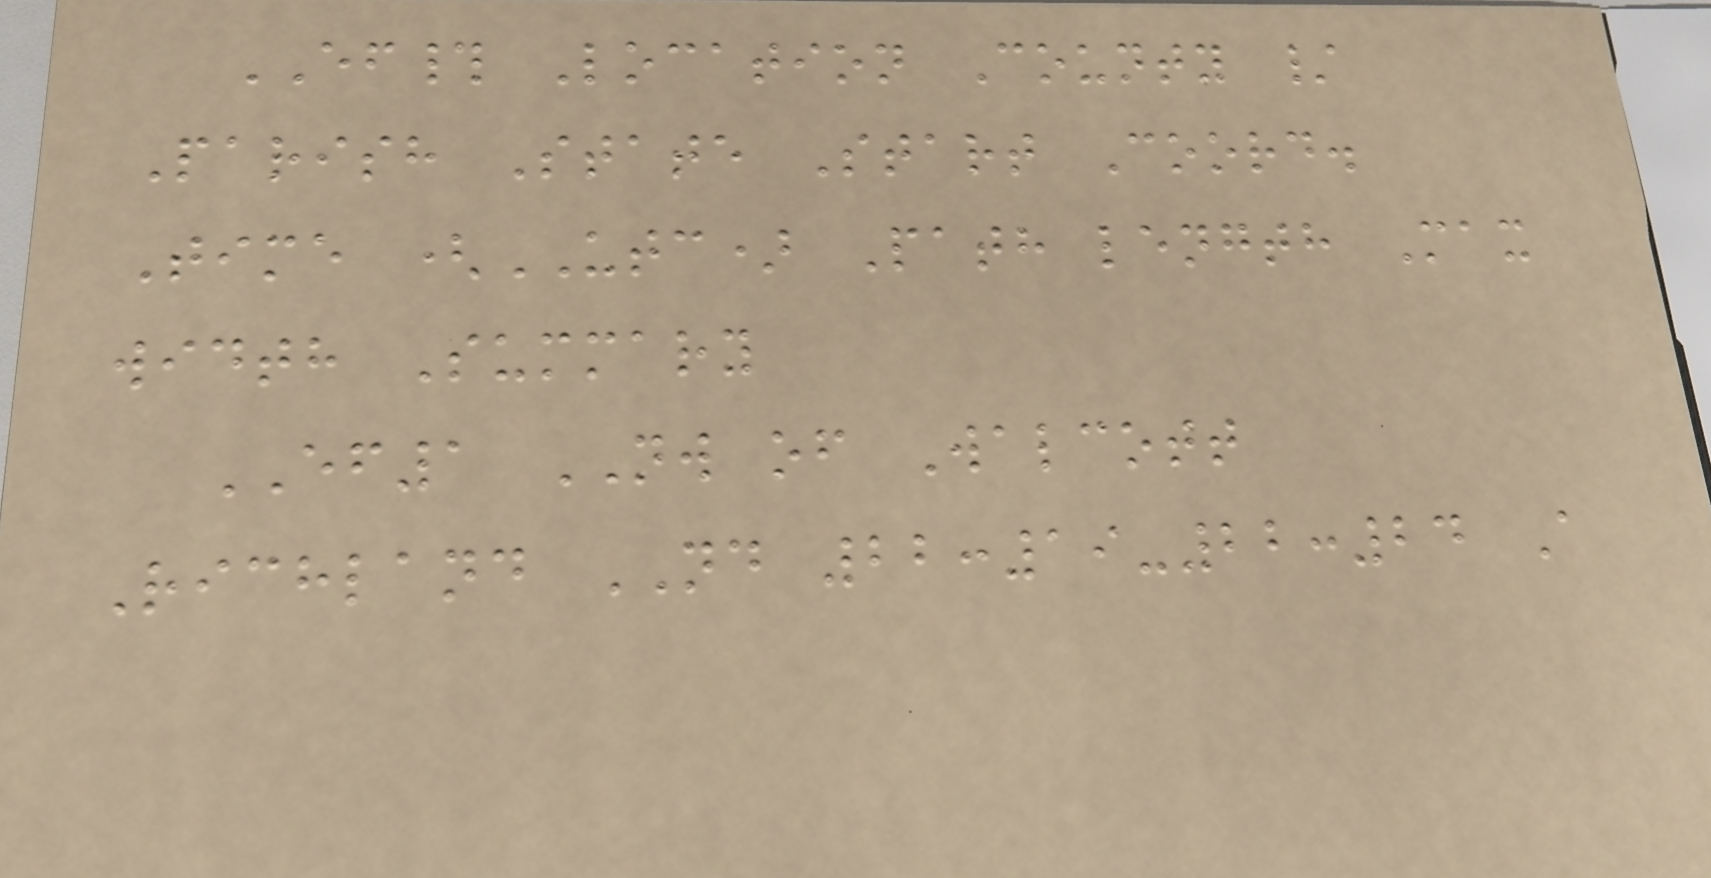EF# Location County /
Parish State Start Coord.
Time (UTC) Path length Max
width Summary
EF1 NW of Walcott
Richland ND 22:19-22:24 A
